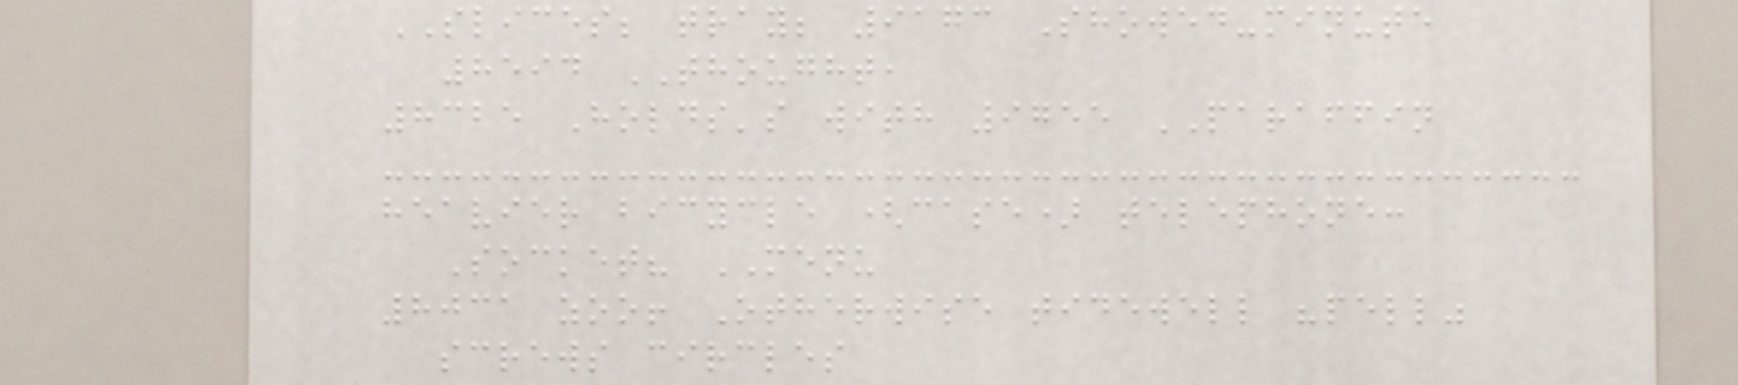SLICES; tray; 9173 Showed-minute
8594 THOUGHT,
8325 Holds's with 9755 PARAFFIN
heavier bicycle (case) telephone:
Socket? MENU
8031 zoo! Otherwise tidewell "pell"
screws circles
